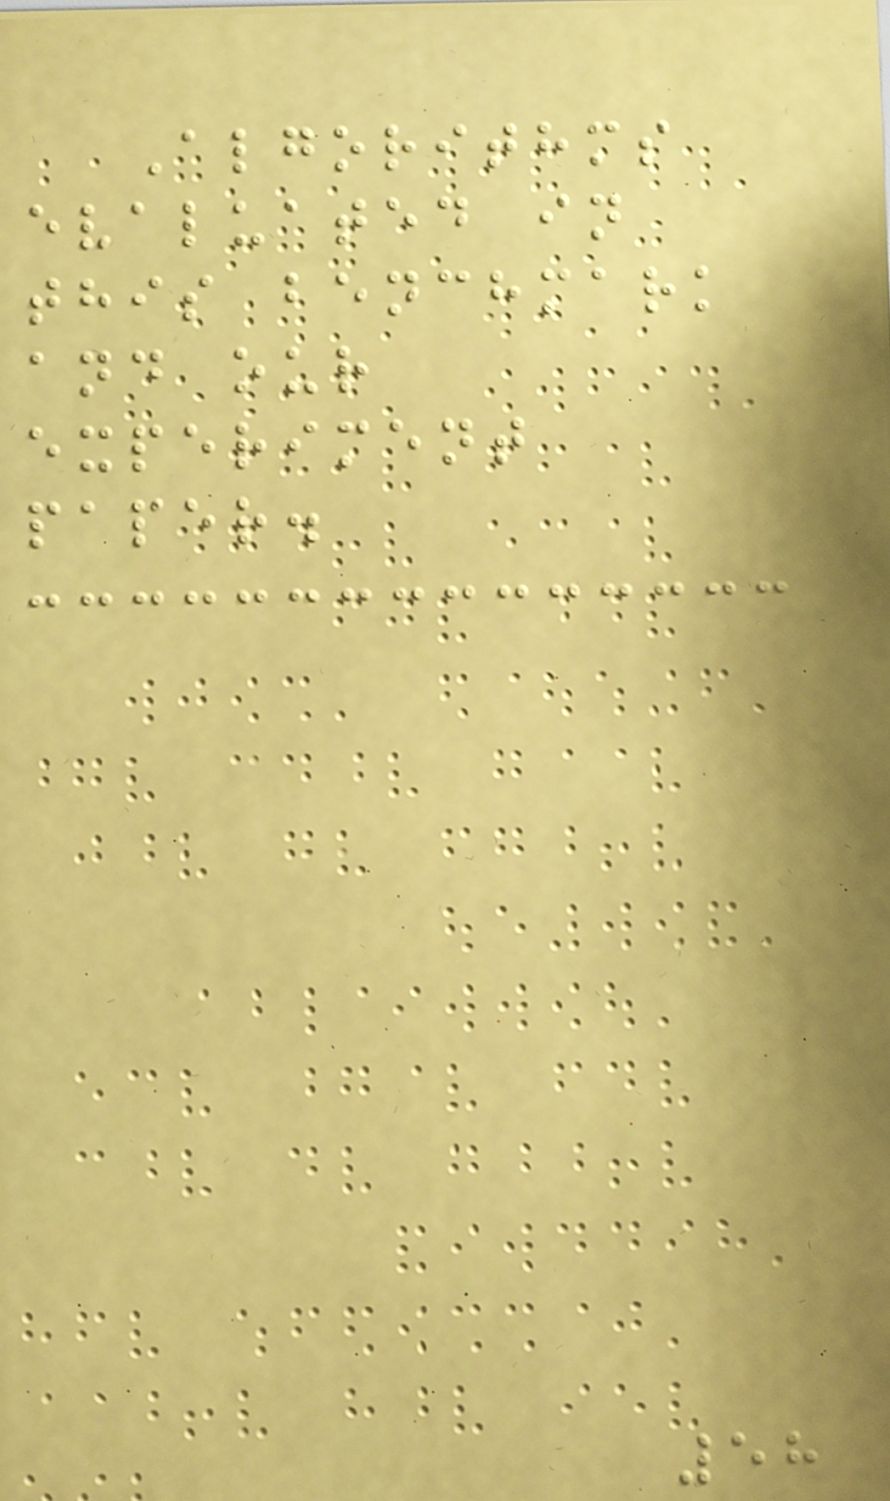Algorithms
evaluated in
this benchmark
and our
experiment
paper.
58
